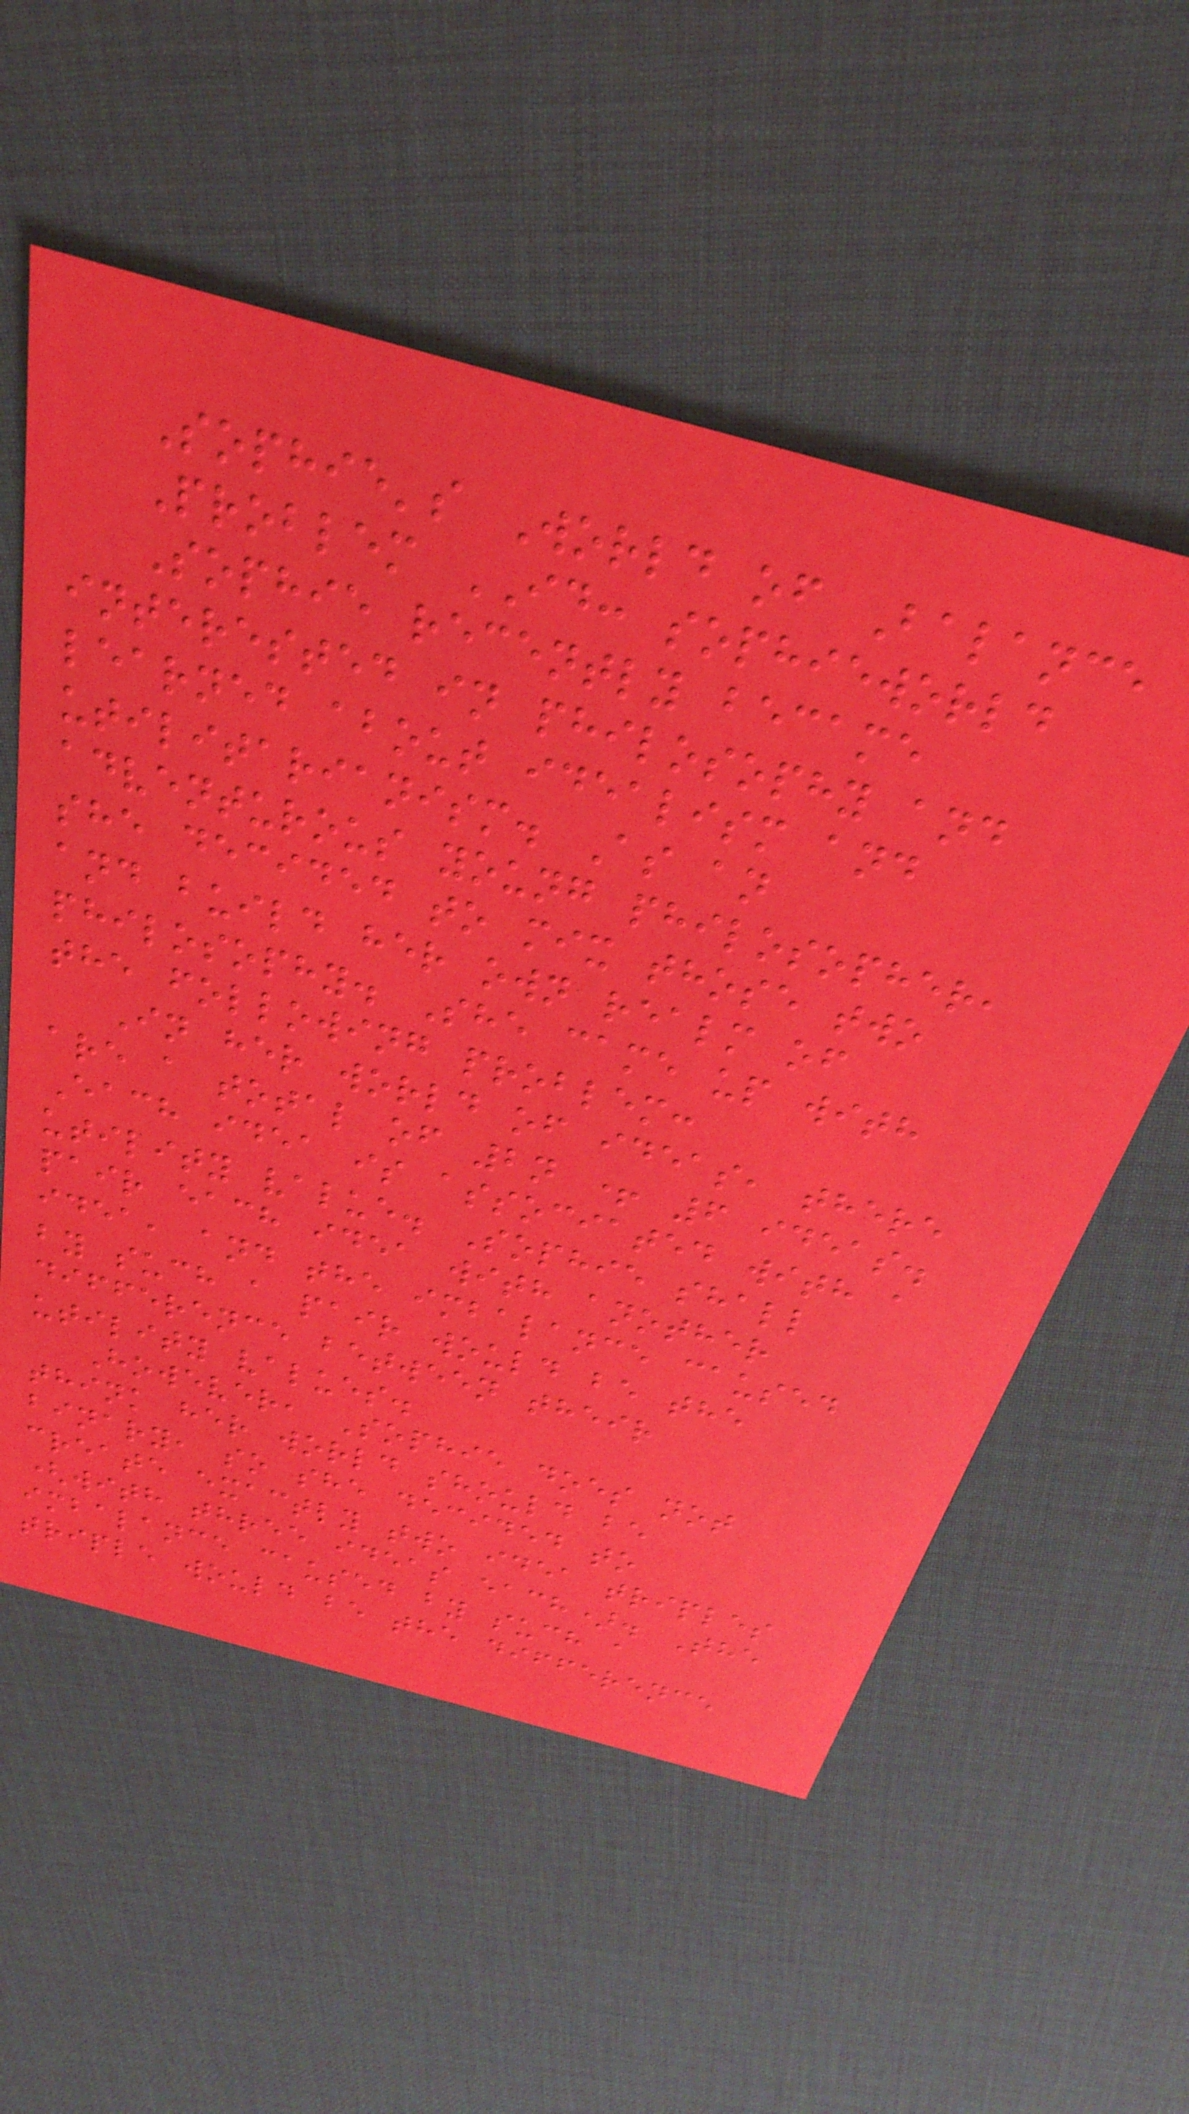Sophie's World of Balance
Problem ID: sophieworld
Sophie recently became
interested in philosophy and
learned about idealism and
utilitarianism. As an
adventurous young philosopher,
she decided to mix those two
and build her own realm of
philosophy. She came up with
the following problem:
In her world of ideas, there
are a total of 2n + 6 ideas.
Each idea is associated with a
utility value. Sophie shall
pair each idea with another
idea, and the imbalance caused
by such a pair would be the
difference between their
utility values.
However, Sophie does not
think her world should be
binary, so she decided to
create exactly two idea triples
(with three ideas each). The
imbalance caused by such a
triple would be the difference
